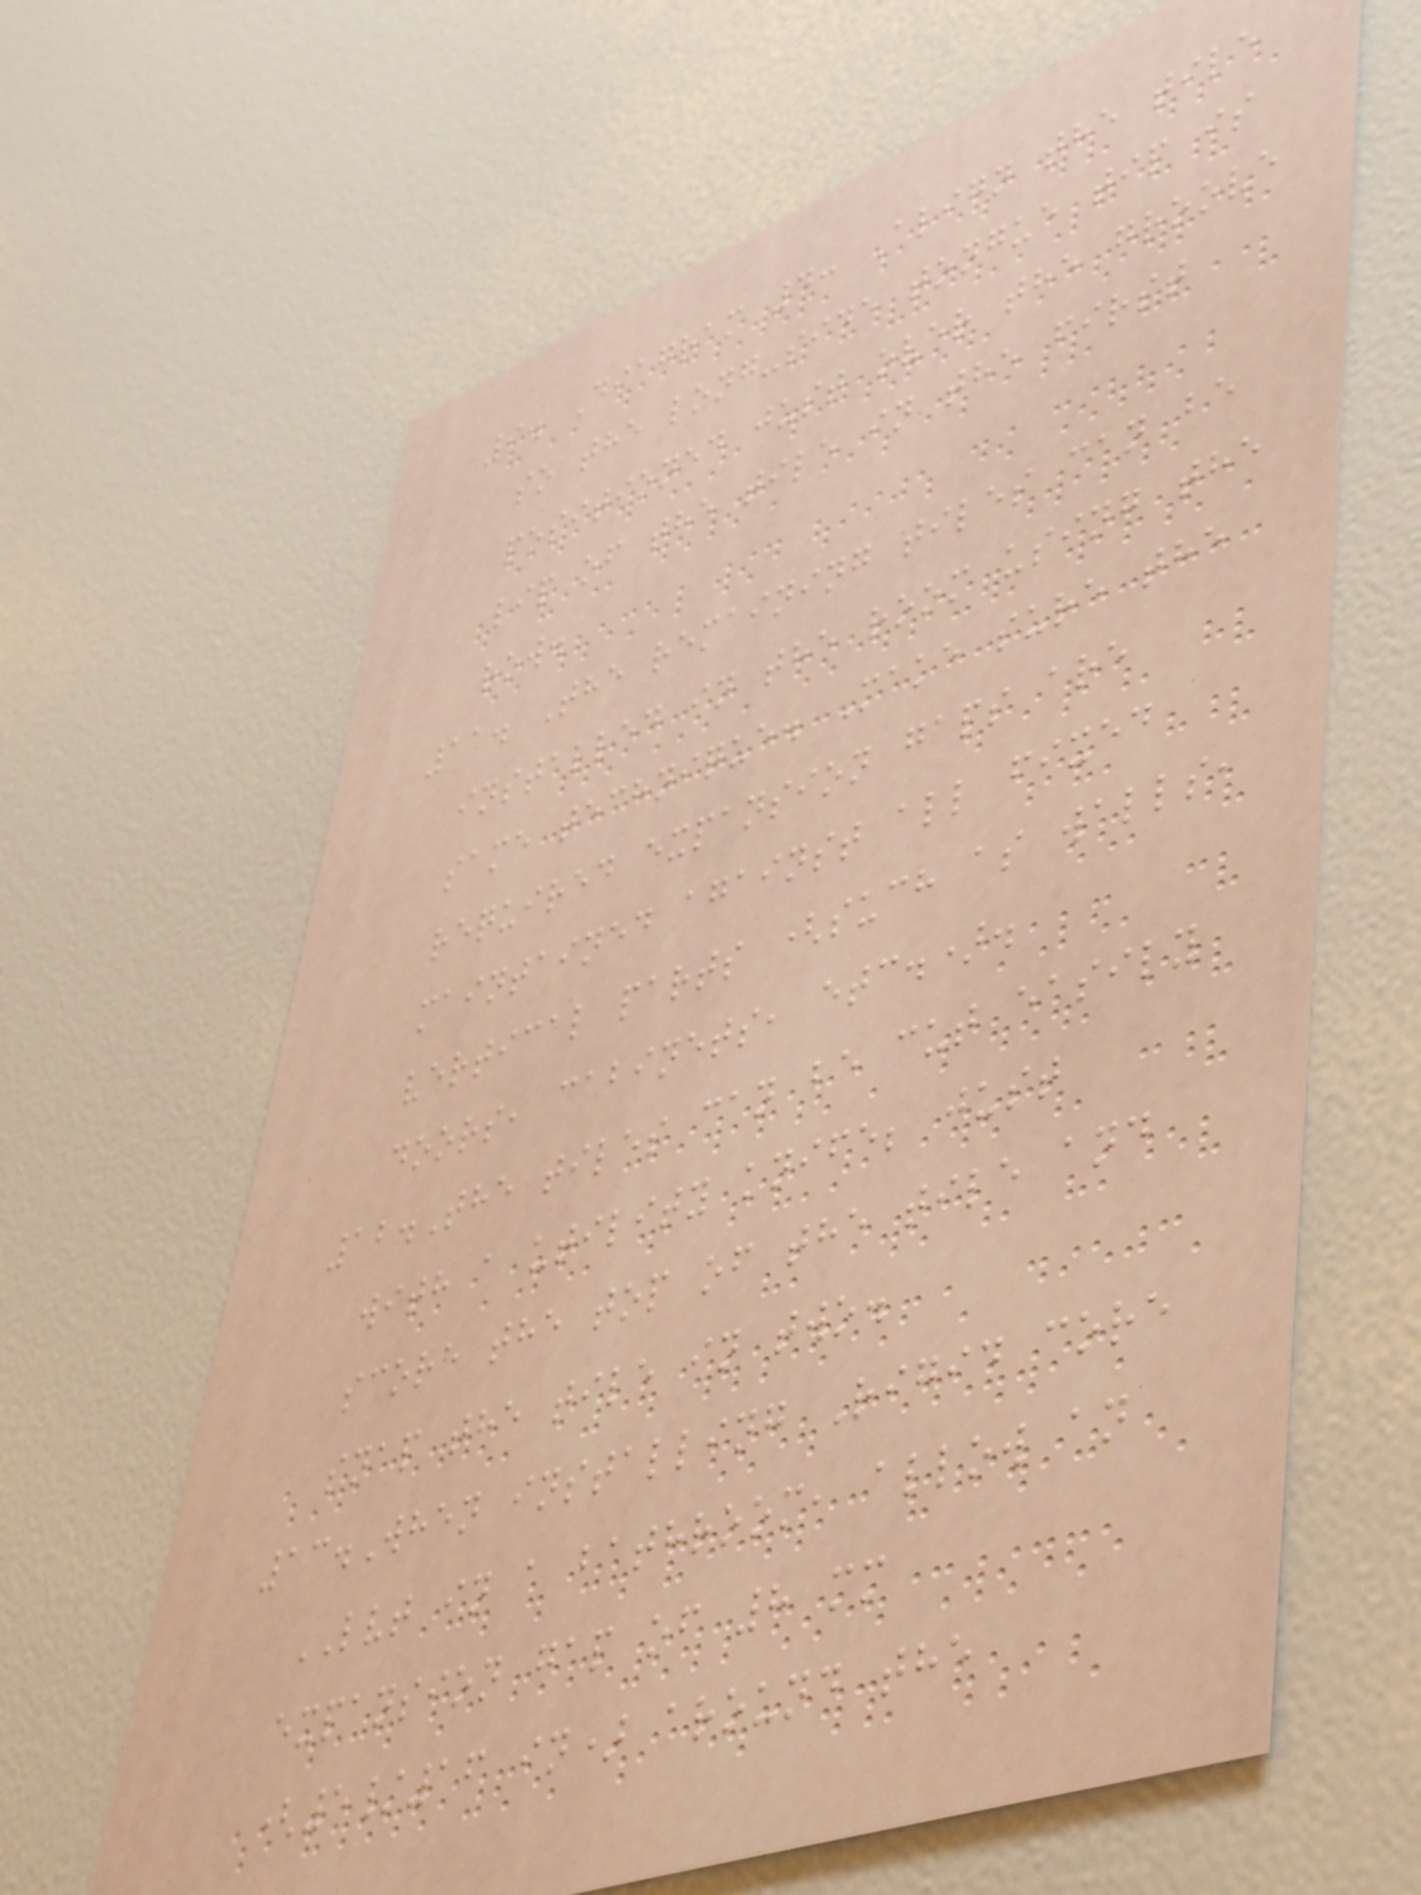9. Diagram 4: Align the tile
so the long-side tongue tip is
positioned just over the groove
lip of the tile in the first
row.
11. The remaining tiles can be
installed in the room using the
same technique. Make sure the
required expansion gaps are
maintained against all fixed
vertical parts (such as walls,
doors, cabinets, etc.).
12.The tiles can be cut easily
with a utility knife; just
score the top of the tile and
snap the tile in two.
13.When installing Rigid core
LVT in a bathroom, allow an
expansion gap of 8 mm
(5/16 in) around the
